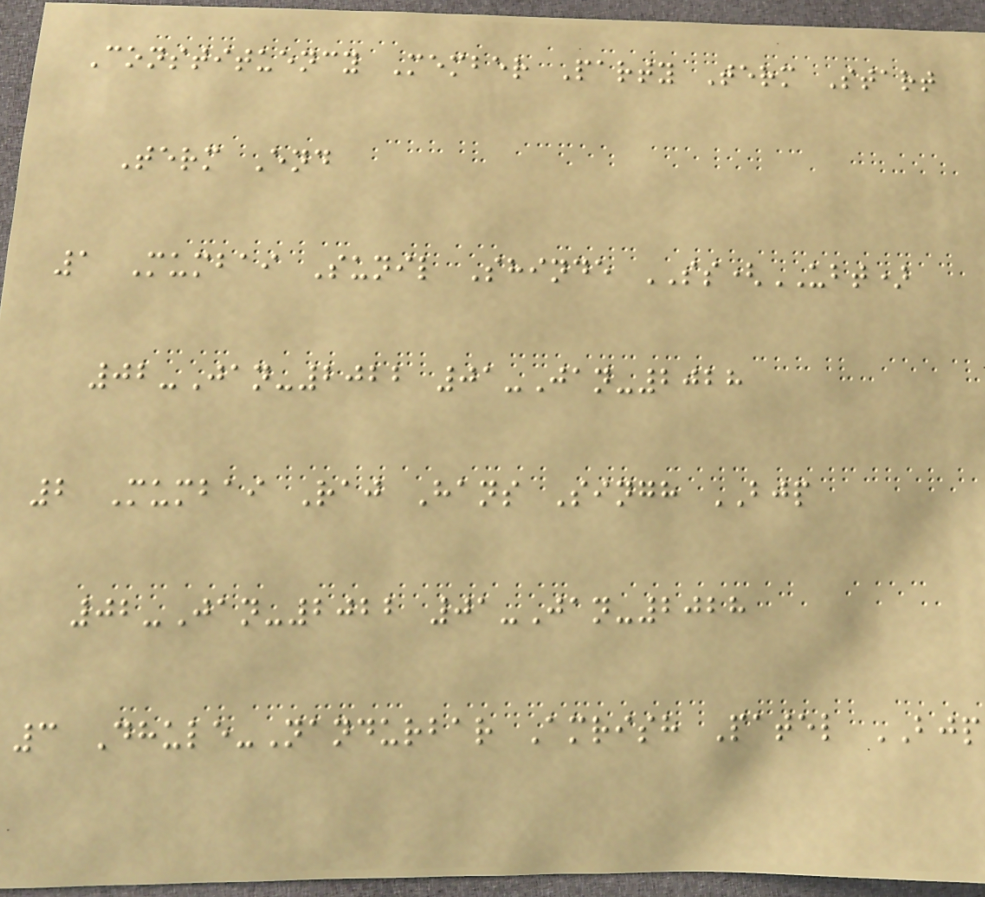Constituency Member Party Term Start
Term End
1 Mumbai Sunil Shinde SS(UBT)
02-Jan-2022 01-Jan-2028
2 Mumbai Raj Hans Singh BJP
02-Jan-2022 01-Jan-2028
3 Dhule-Nandurbar Amrish Patel BJP
